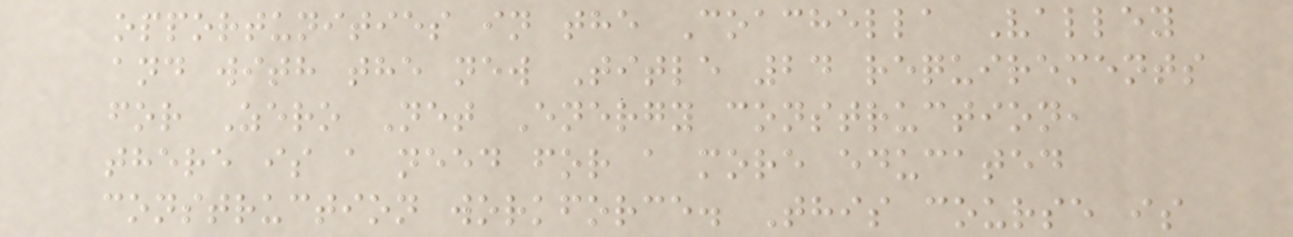opportunities in the Coachella Valley
and with the new Title 24 requirements
for Zero Net Energy construction,
there is a need for a more educated
construction workforce. This course is
